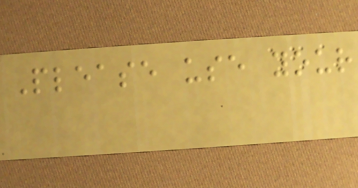Please use your
